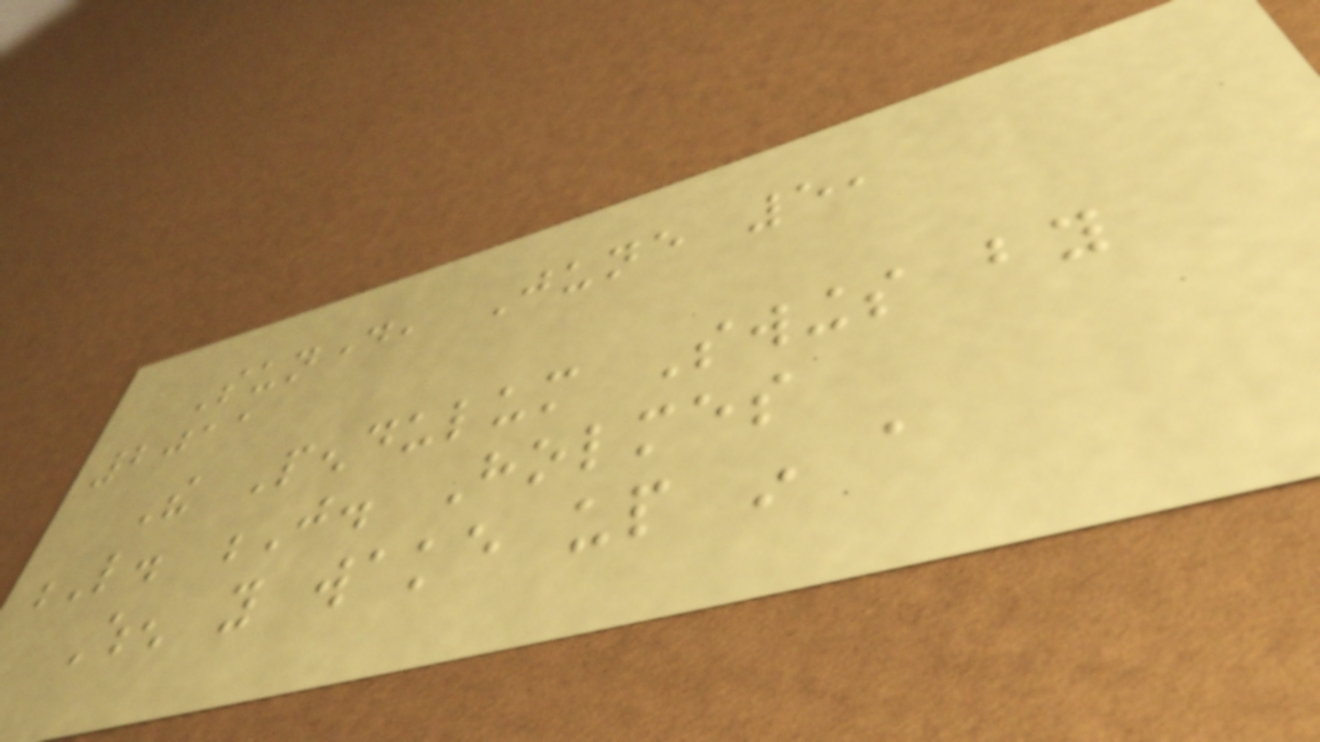Sunday, June 5,
2011
The Pendulum Swings by
L. J. Holmes
When you wake up in a
